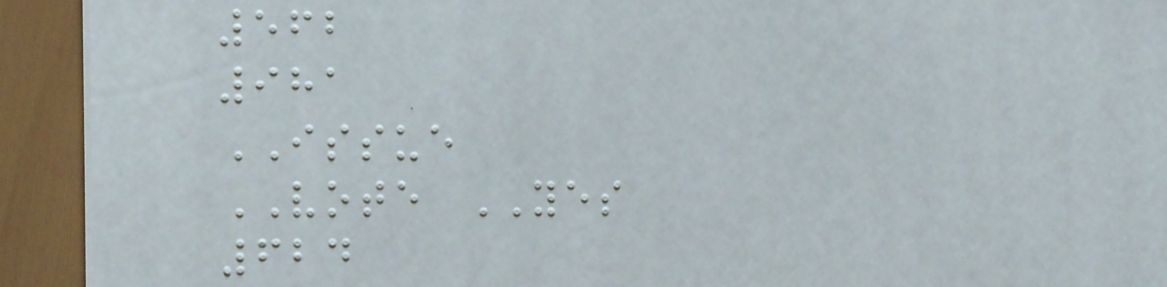562
981
ISSUE
VOTE YES
624
